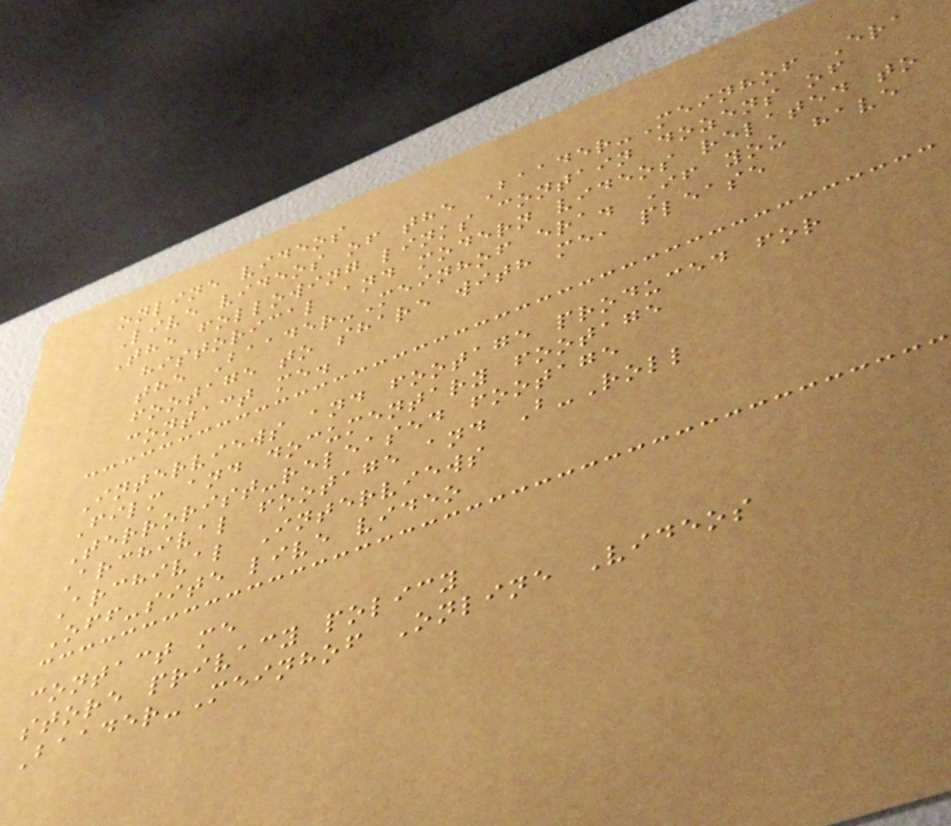online videos
Live videos of the Baader-Meinhof Era
The following links contain dozens of
historical and modern videos related to
the Baader-Meinhof era. If you have
footage to share with me, please
contact me.
Interviews and footage produced for
Film and documentary footage
Terrorist-released footage
Archival footage and B-Roll
Archival Interviews
Off-site live video
contact me
store privacy policy
Baader-Meinhof Online Videos
